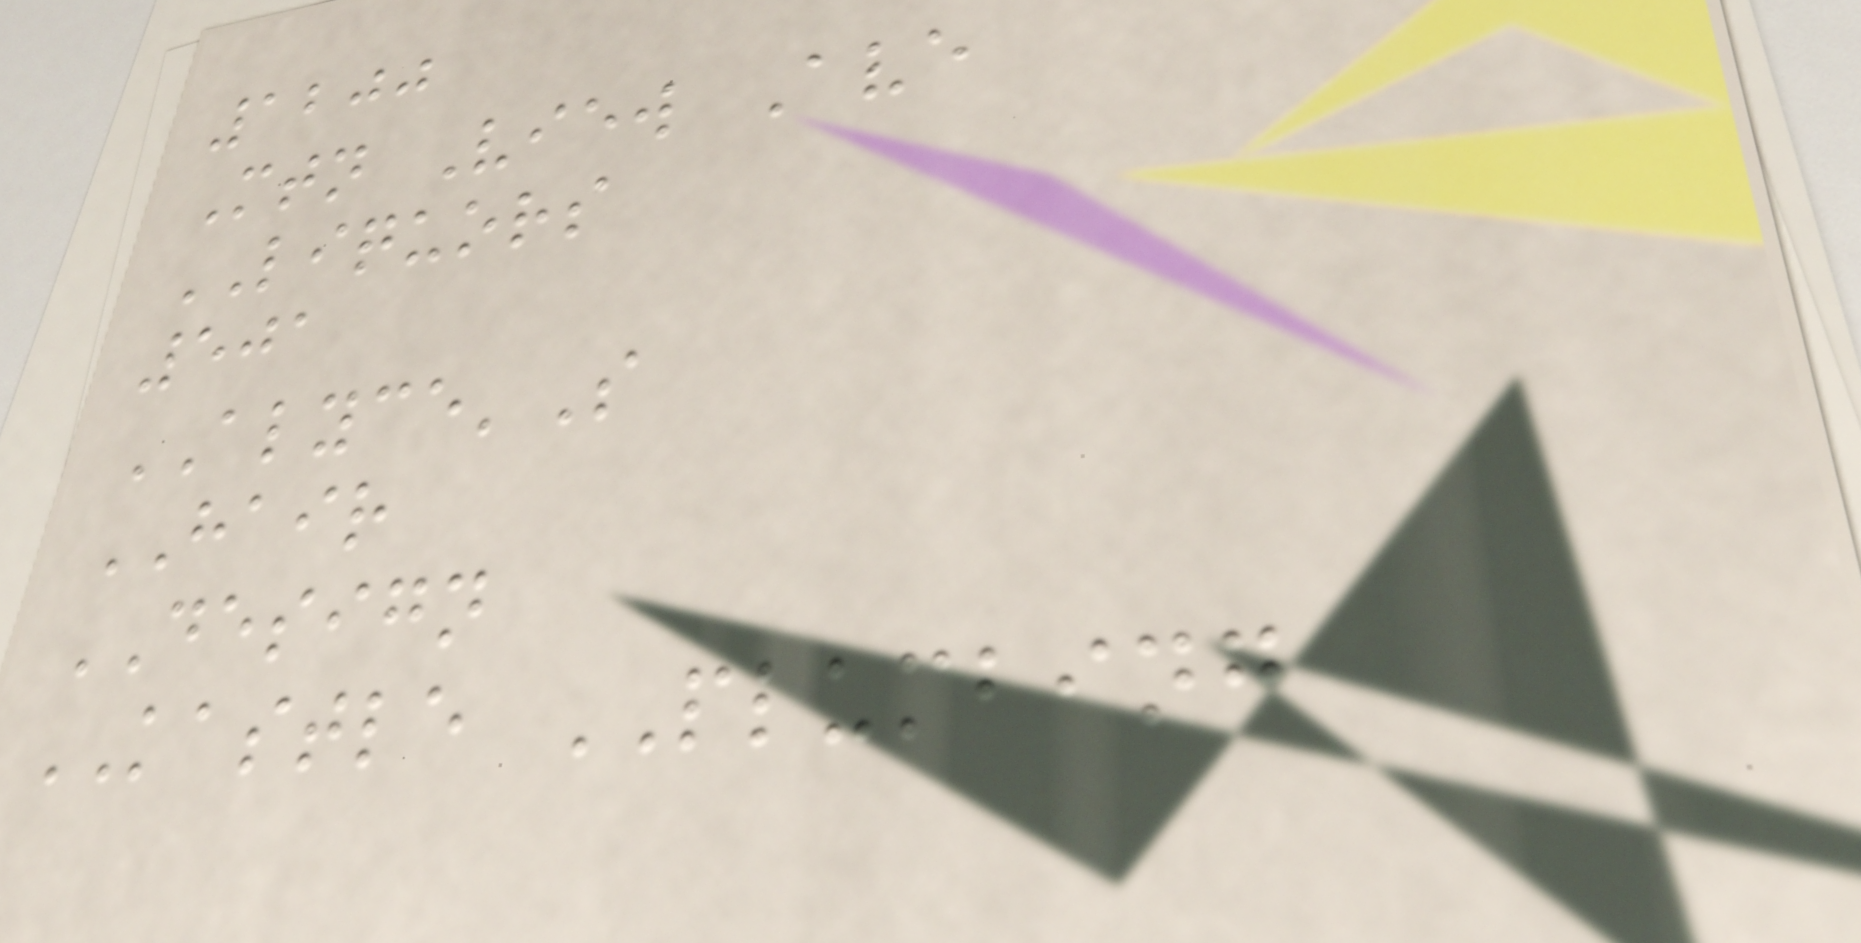1200
Mtn View Ave
LIQUORS
501
ALYCE'S
HAIR
DESIGN
KASTLE PLUMBING
